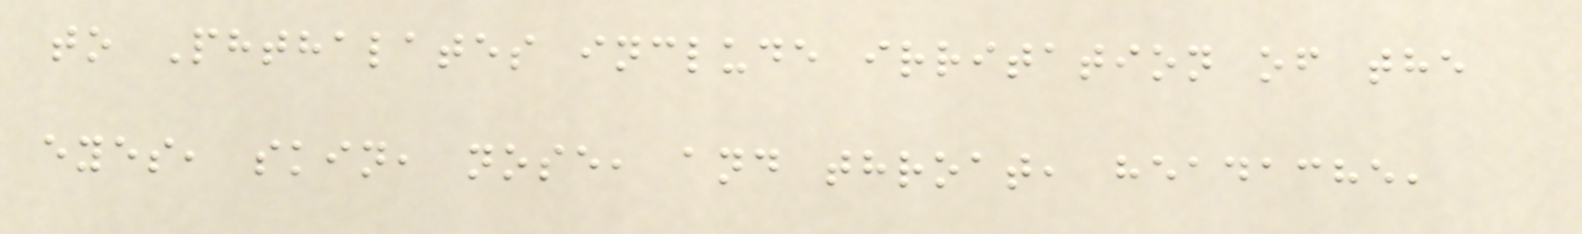to Phthalates include irritation of the
eyes, skin, nose, and throat, headache,
